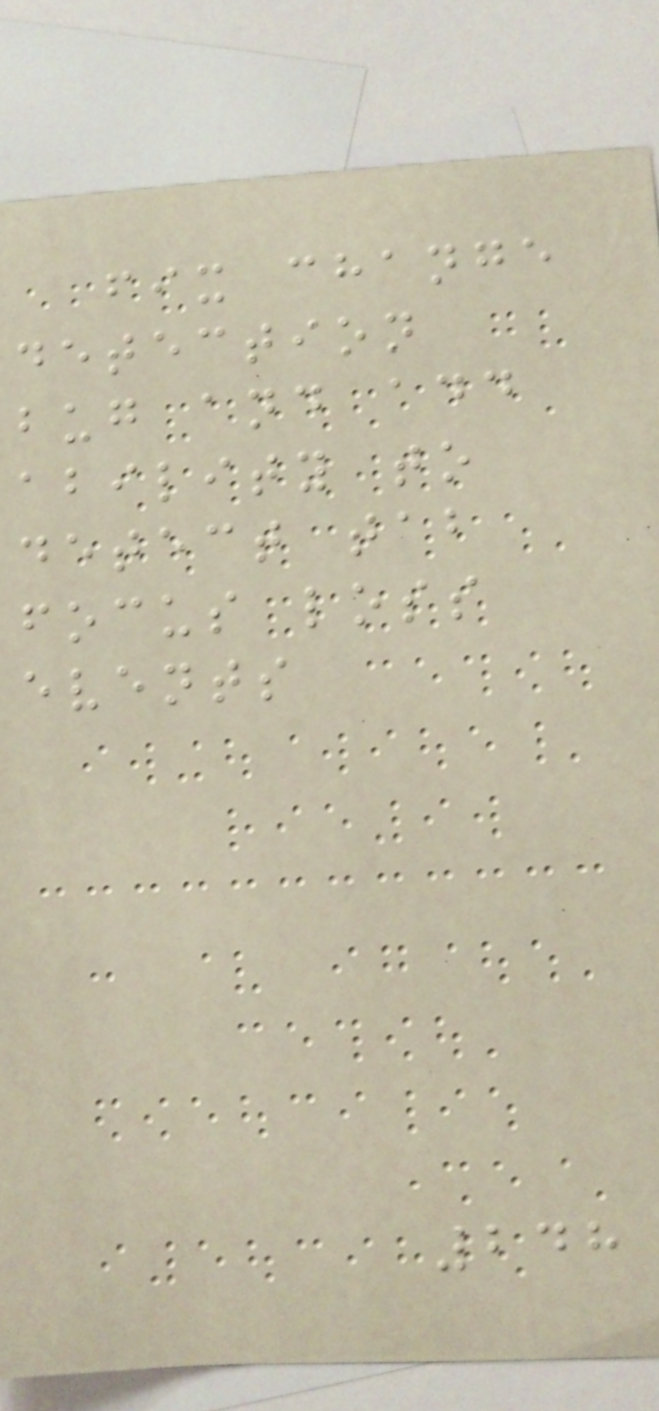fix change
detection
bug and add
ability to
detect tab
focus loss
events
248
